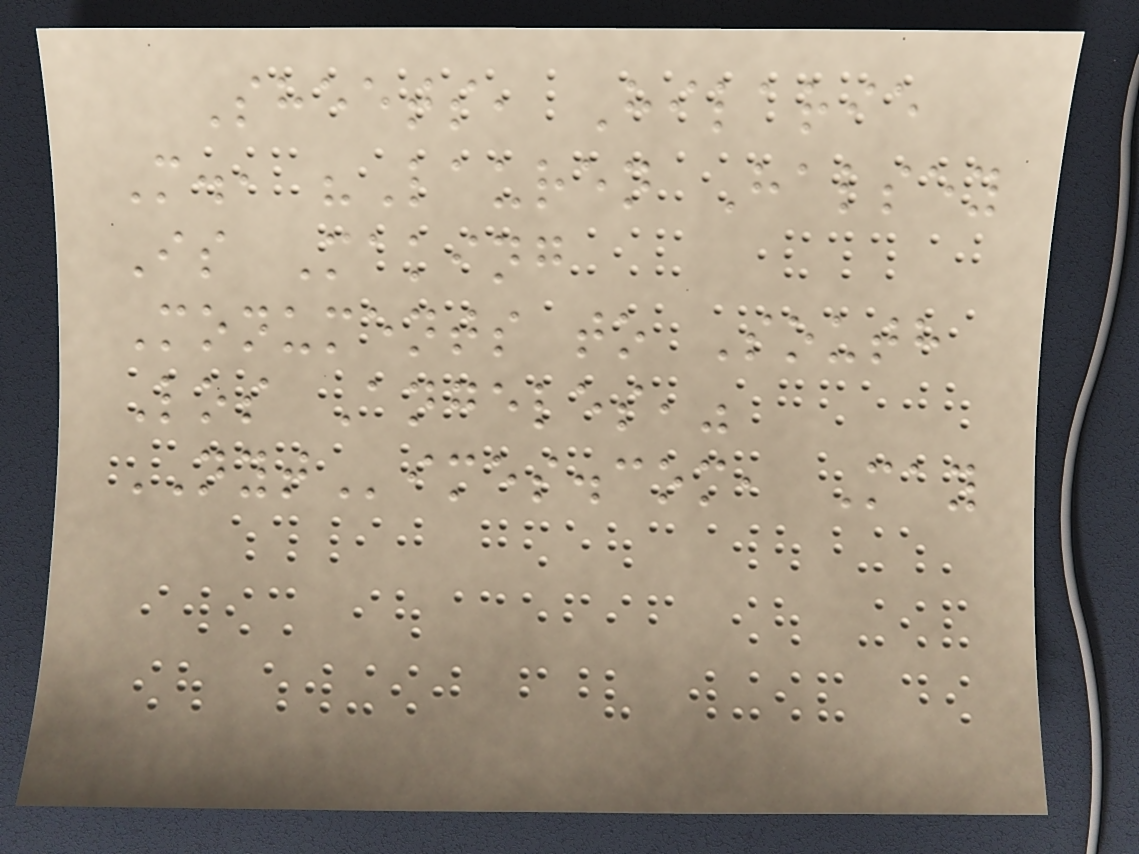Sheets, Hilarie
M., "Lauren Halsey
Is Making
Monuments to South
Los Angeles,"
NYTimes.com, May
